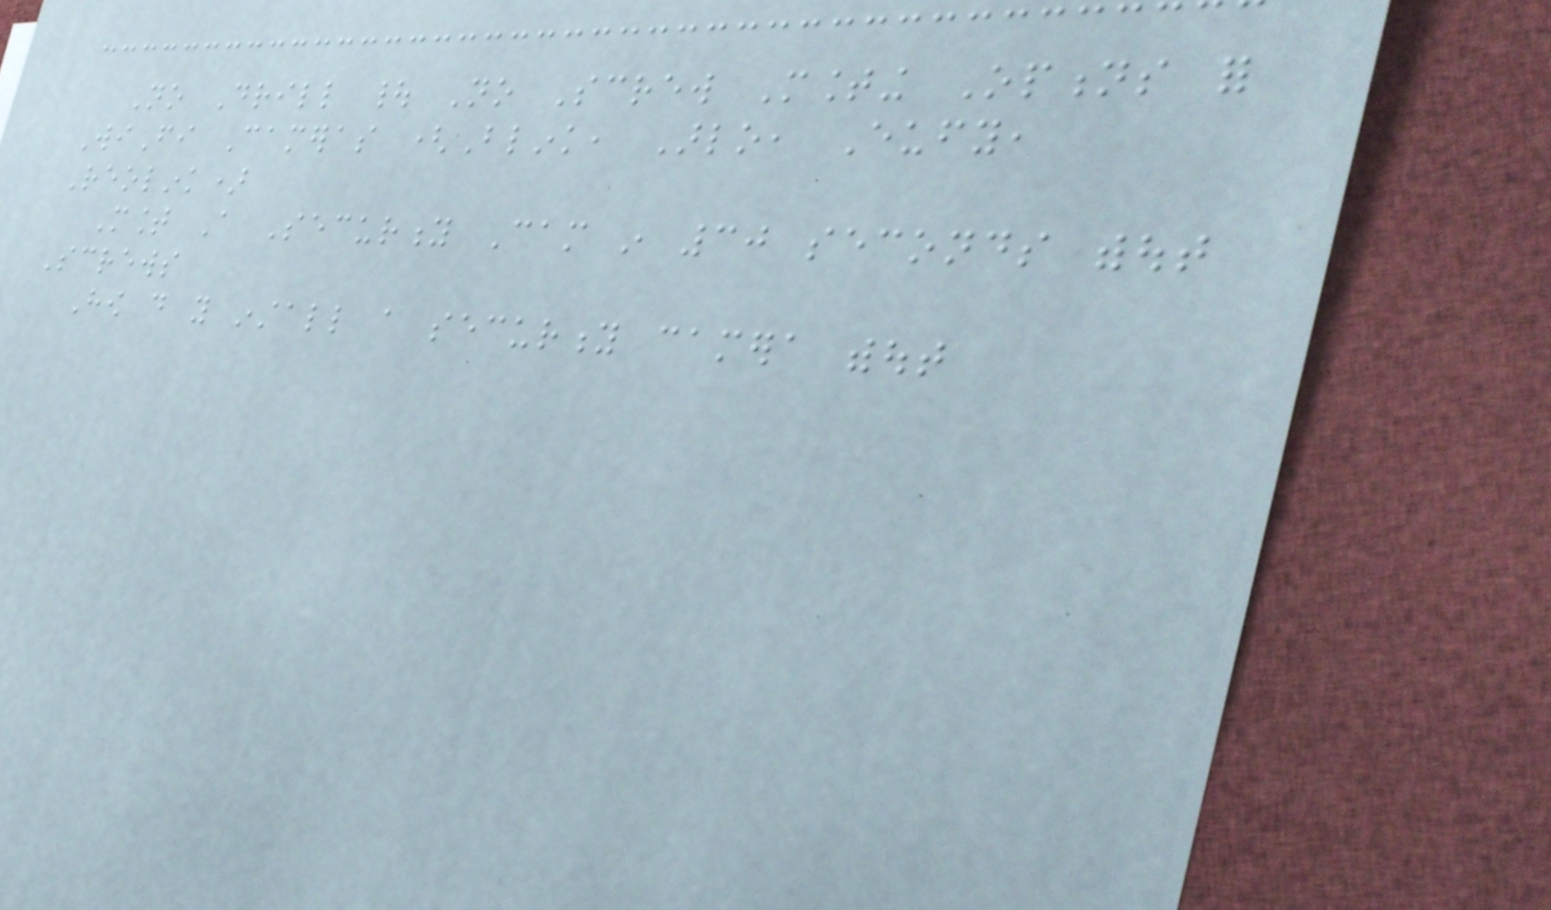No Drill | No Screw Mounting Options for
WiFi Cameras (Blink, Arlo, Eufy,
Reolink)
Mount A Security Cam in 30 seconds without
Screws
How do you install a security camera without
